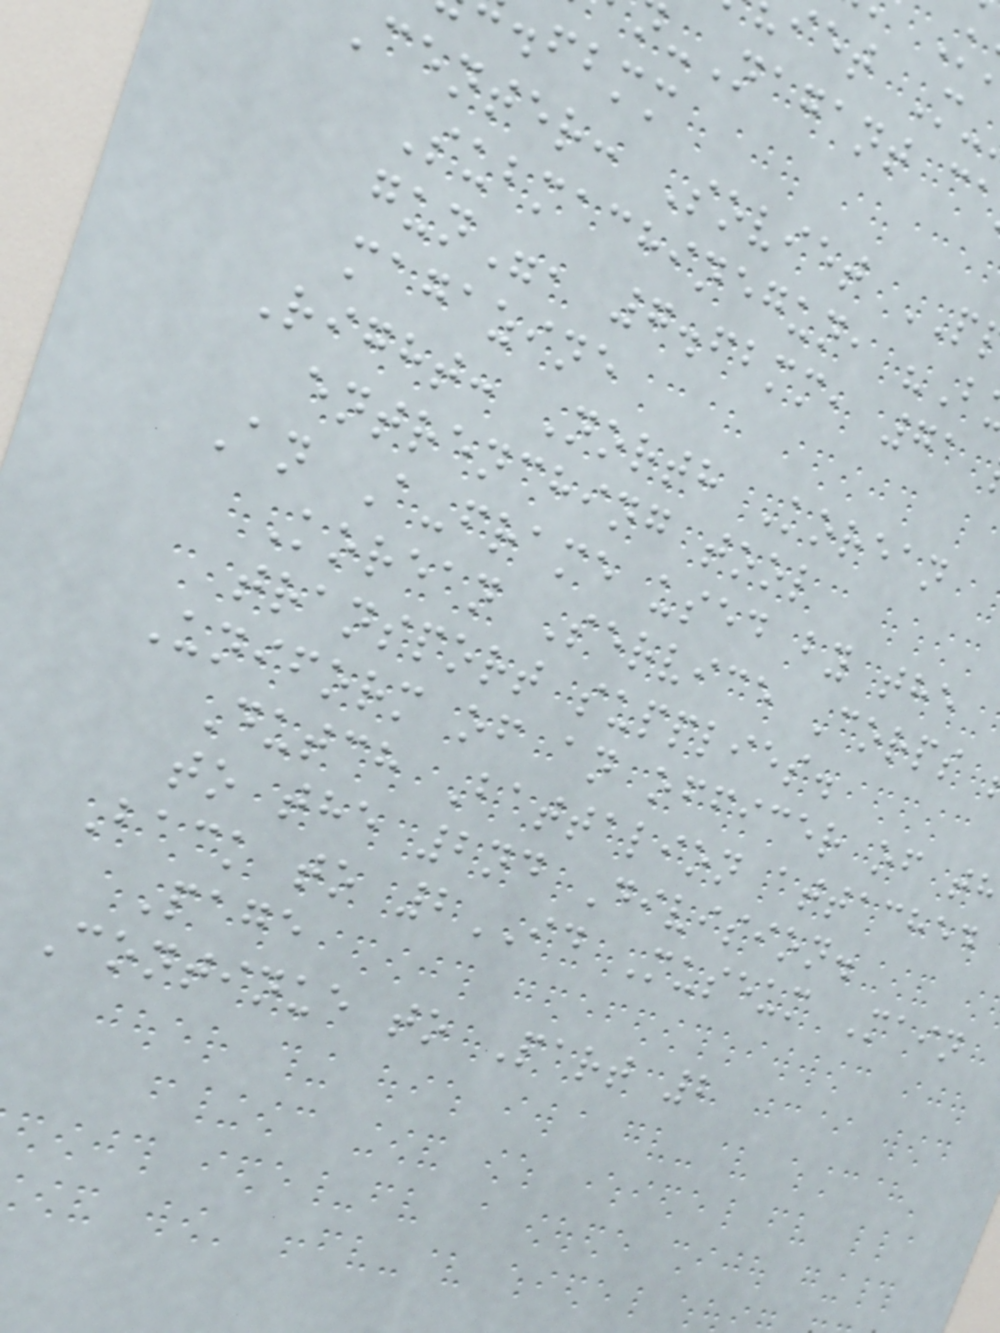iet M-
-Nagant ca
.fbmm
center: Soviet
Submachinegun, "B
gun", 7.62mm, 71
magazine
Right: North Korean
entrenching tool
An A-frame used by the
Korean Service Corps
transport supplies.
Uniform of an officer of th
Dutch Battalion attached
to the 2nd Division.
Back to 2ID Museum Main
Page
Continue to Part 2
